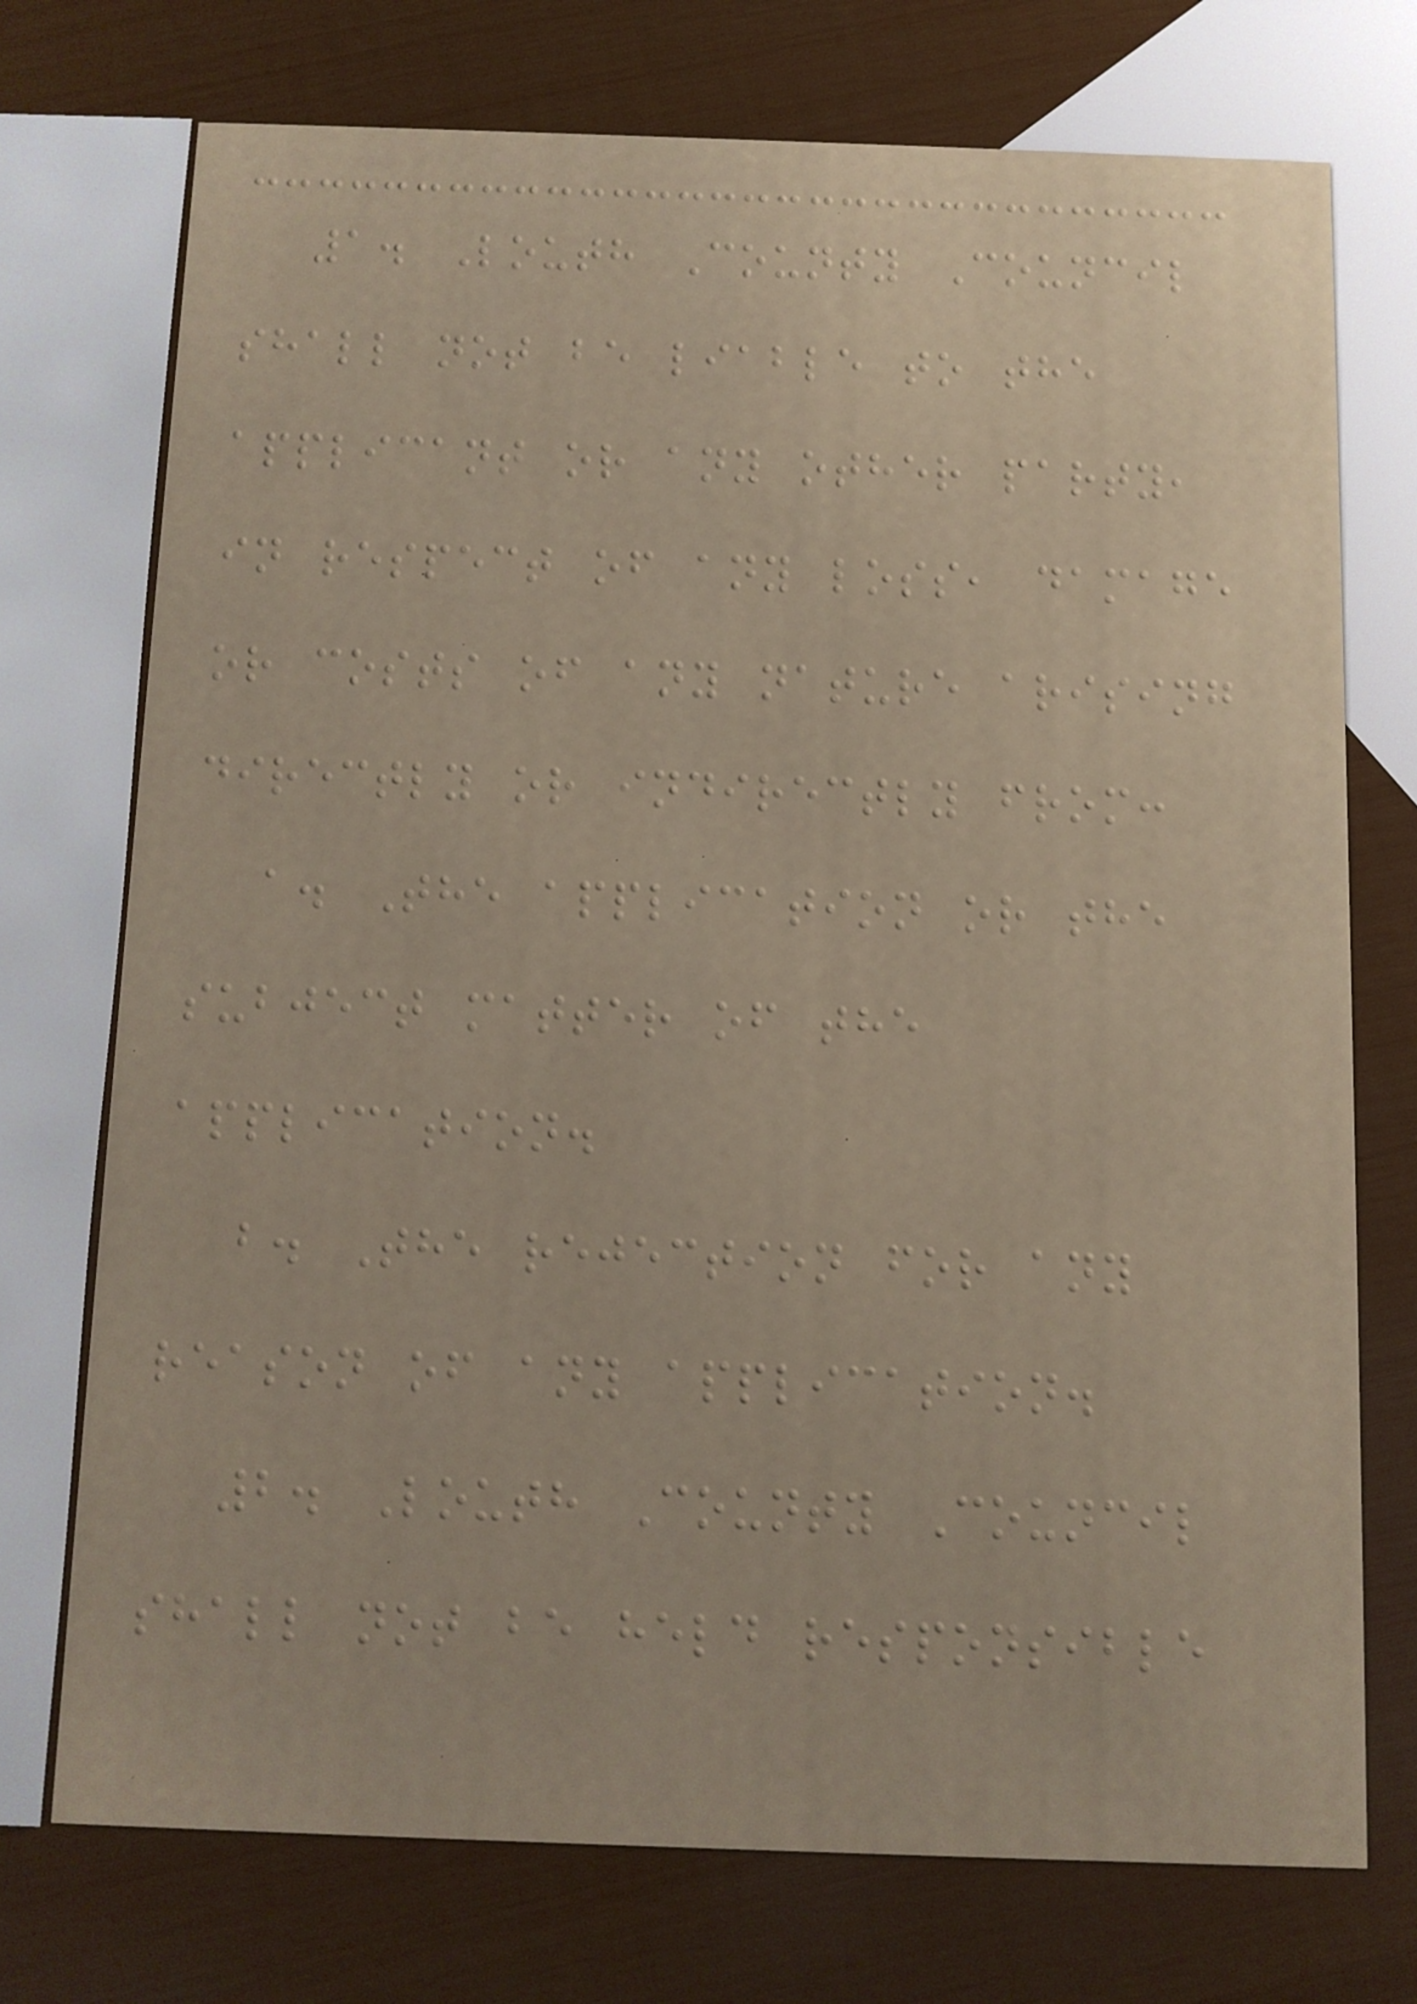1. Louth County Council
shall not be liable to the
applicant or any other party,
in respect of any loss, damage
or costs of any nature arising
directly or indirectly from:
a. The application or the
subject matter of the
application.
b. The rejection for any
reason of any application.
2. Louth County Council
shall not be held responsible
